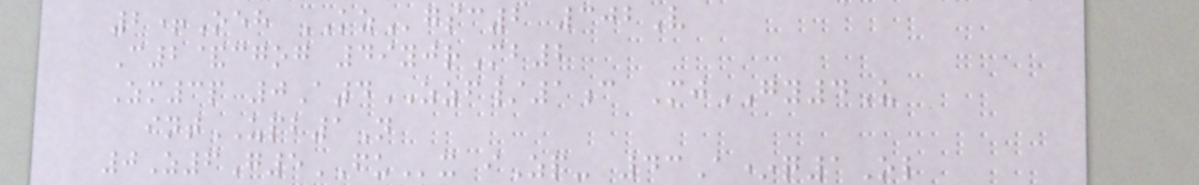2+Oeh KZgsc2 302V
C2&cgog 49yjrMb2
Zm3p 0A4ZZF/1c MjGY4U
intUPB1N
0Z6G5FUx iZp- 43A*q1Ol
